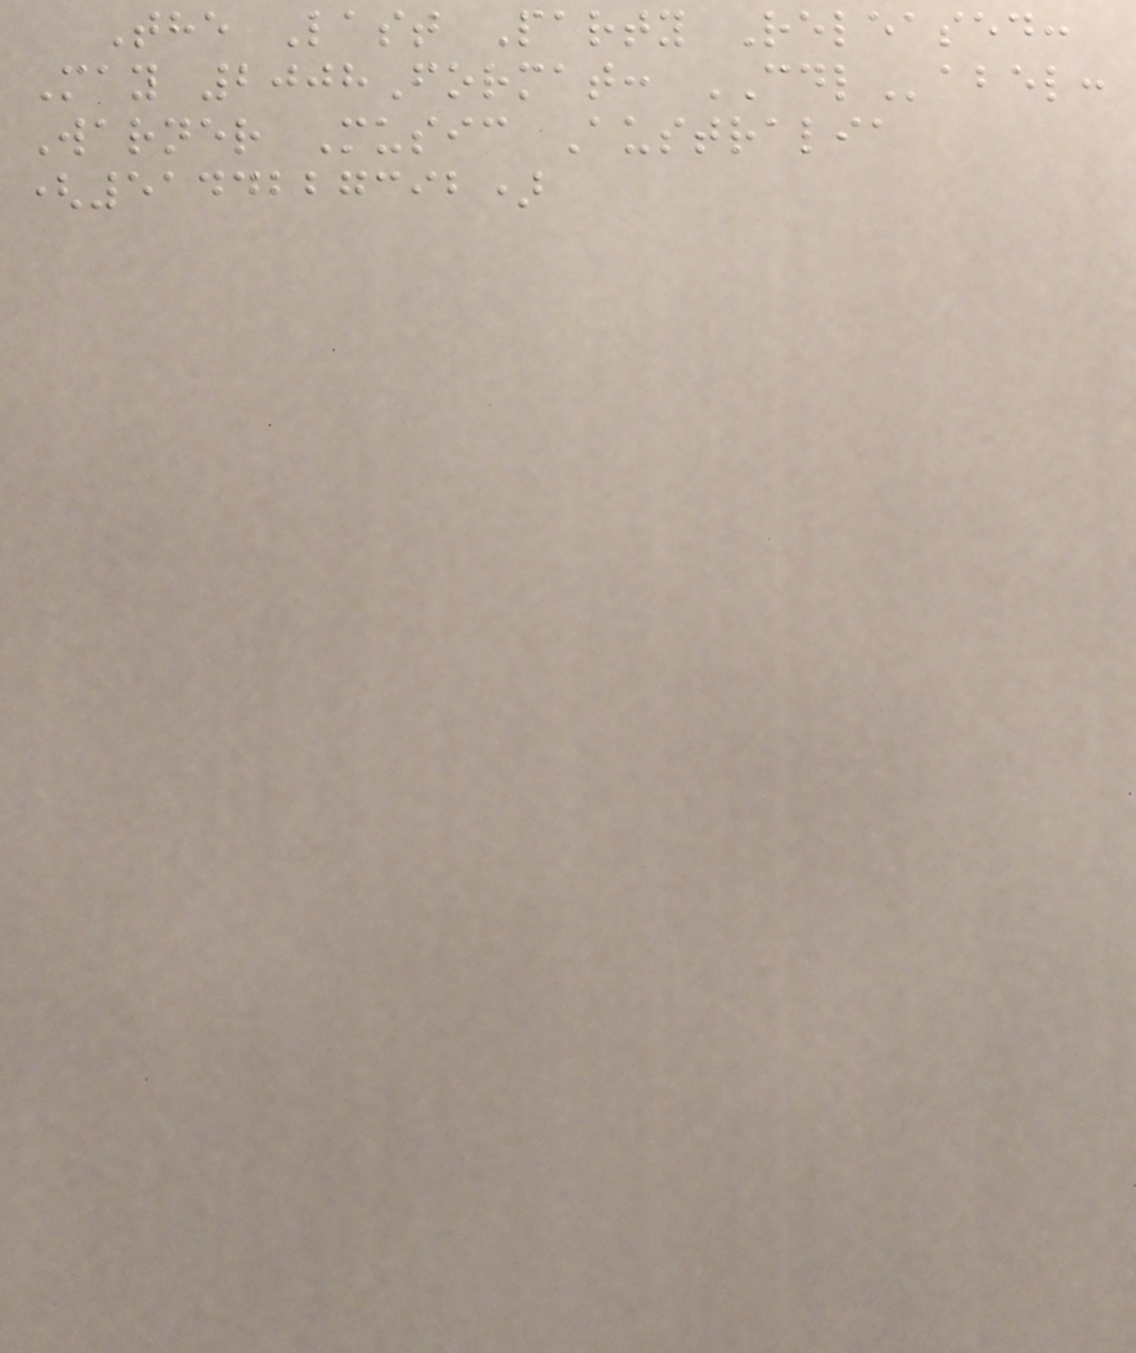The Last Party Released:
May 2008Format: CDLabel:
Warner Music Australia
(5144227392)
